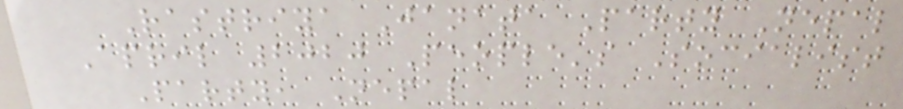Rastriya Janata Party Nepal
April 2020 People's Socialist
Party, Nepal
